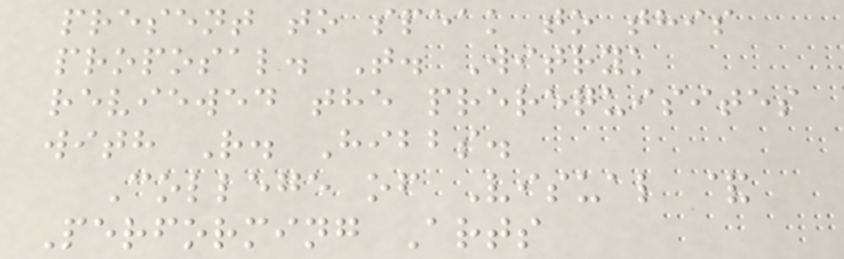present to speak to this
proposal. T. Witryk
reviewed the prerequisites
with R. Hibbs.
College of Visual &
Performing Arts
